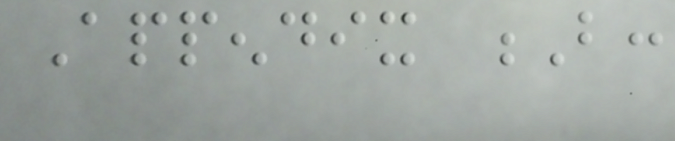Appendix B:
